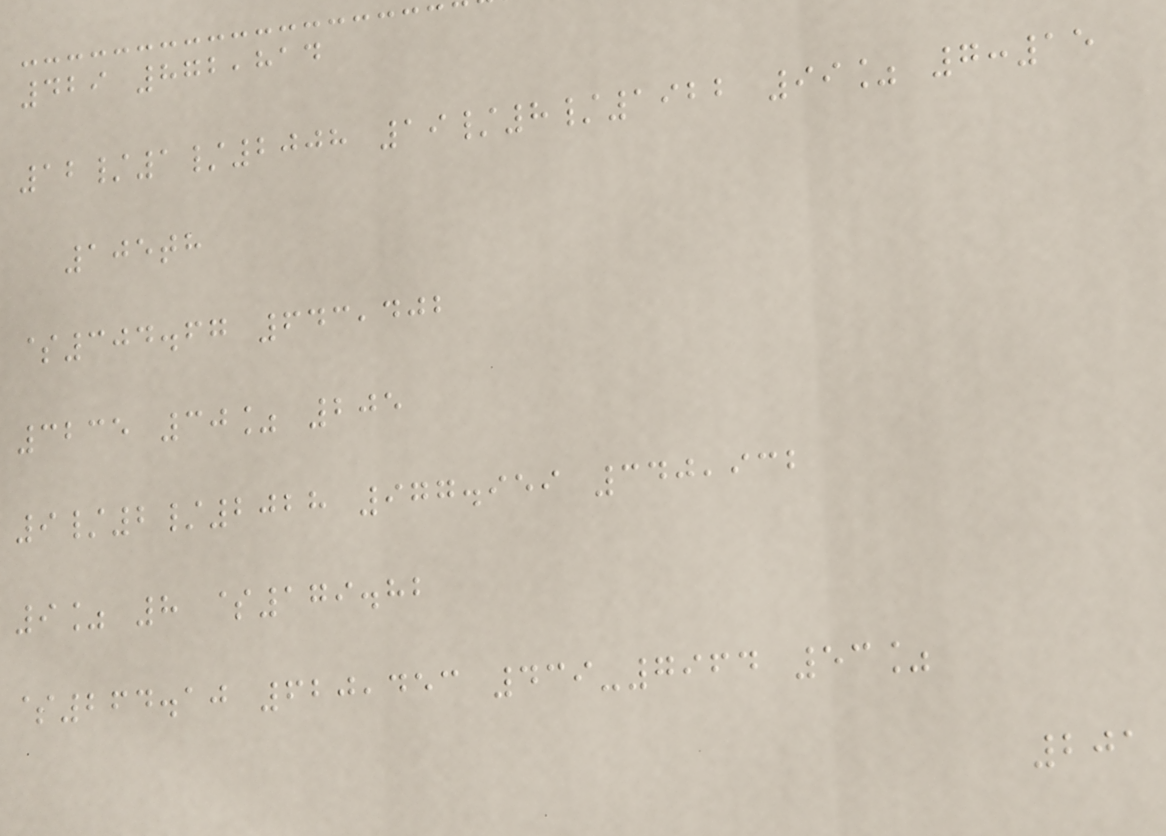429 872,814
12/1/2008 19/8/1922 99% 7:15
105th
$304.67 643,402
3235 30% 205
9/2/2028 977.959 340,932
9% 8 $179.82
$264.10 620,453 439-7964 53%
201
